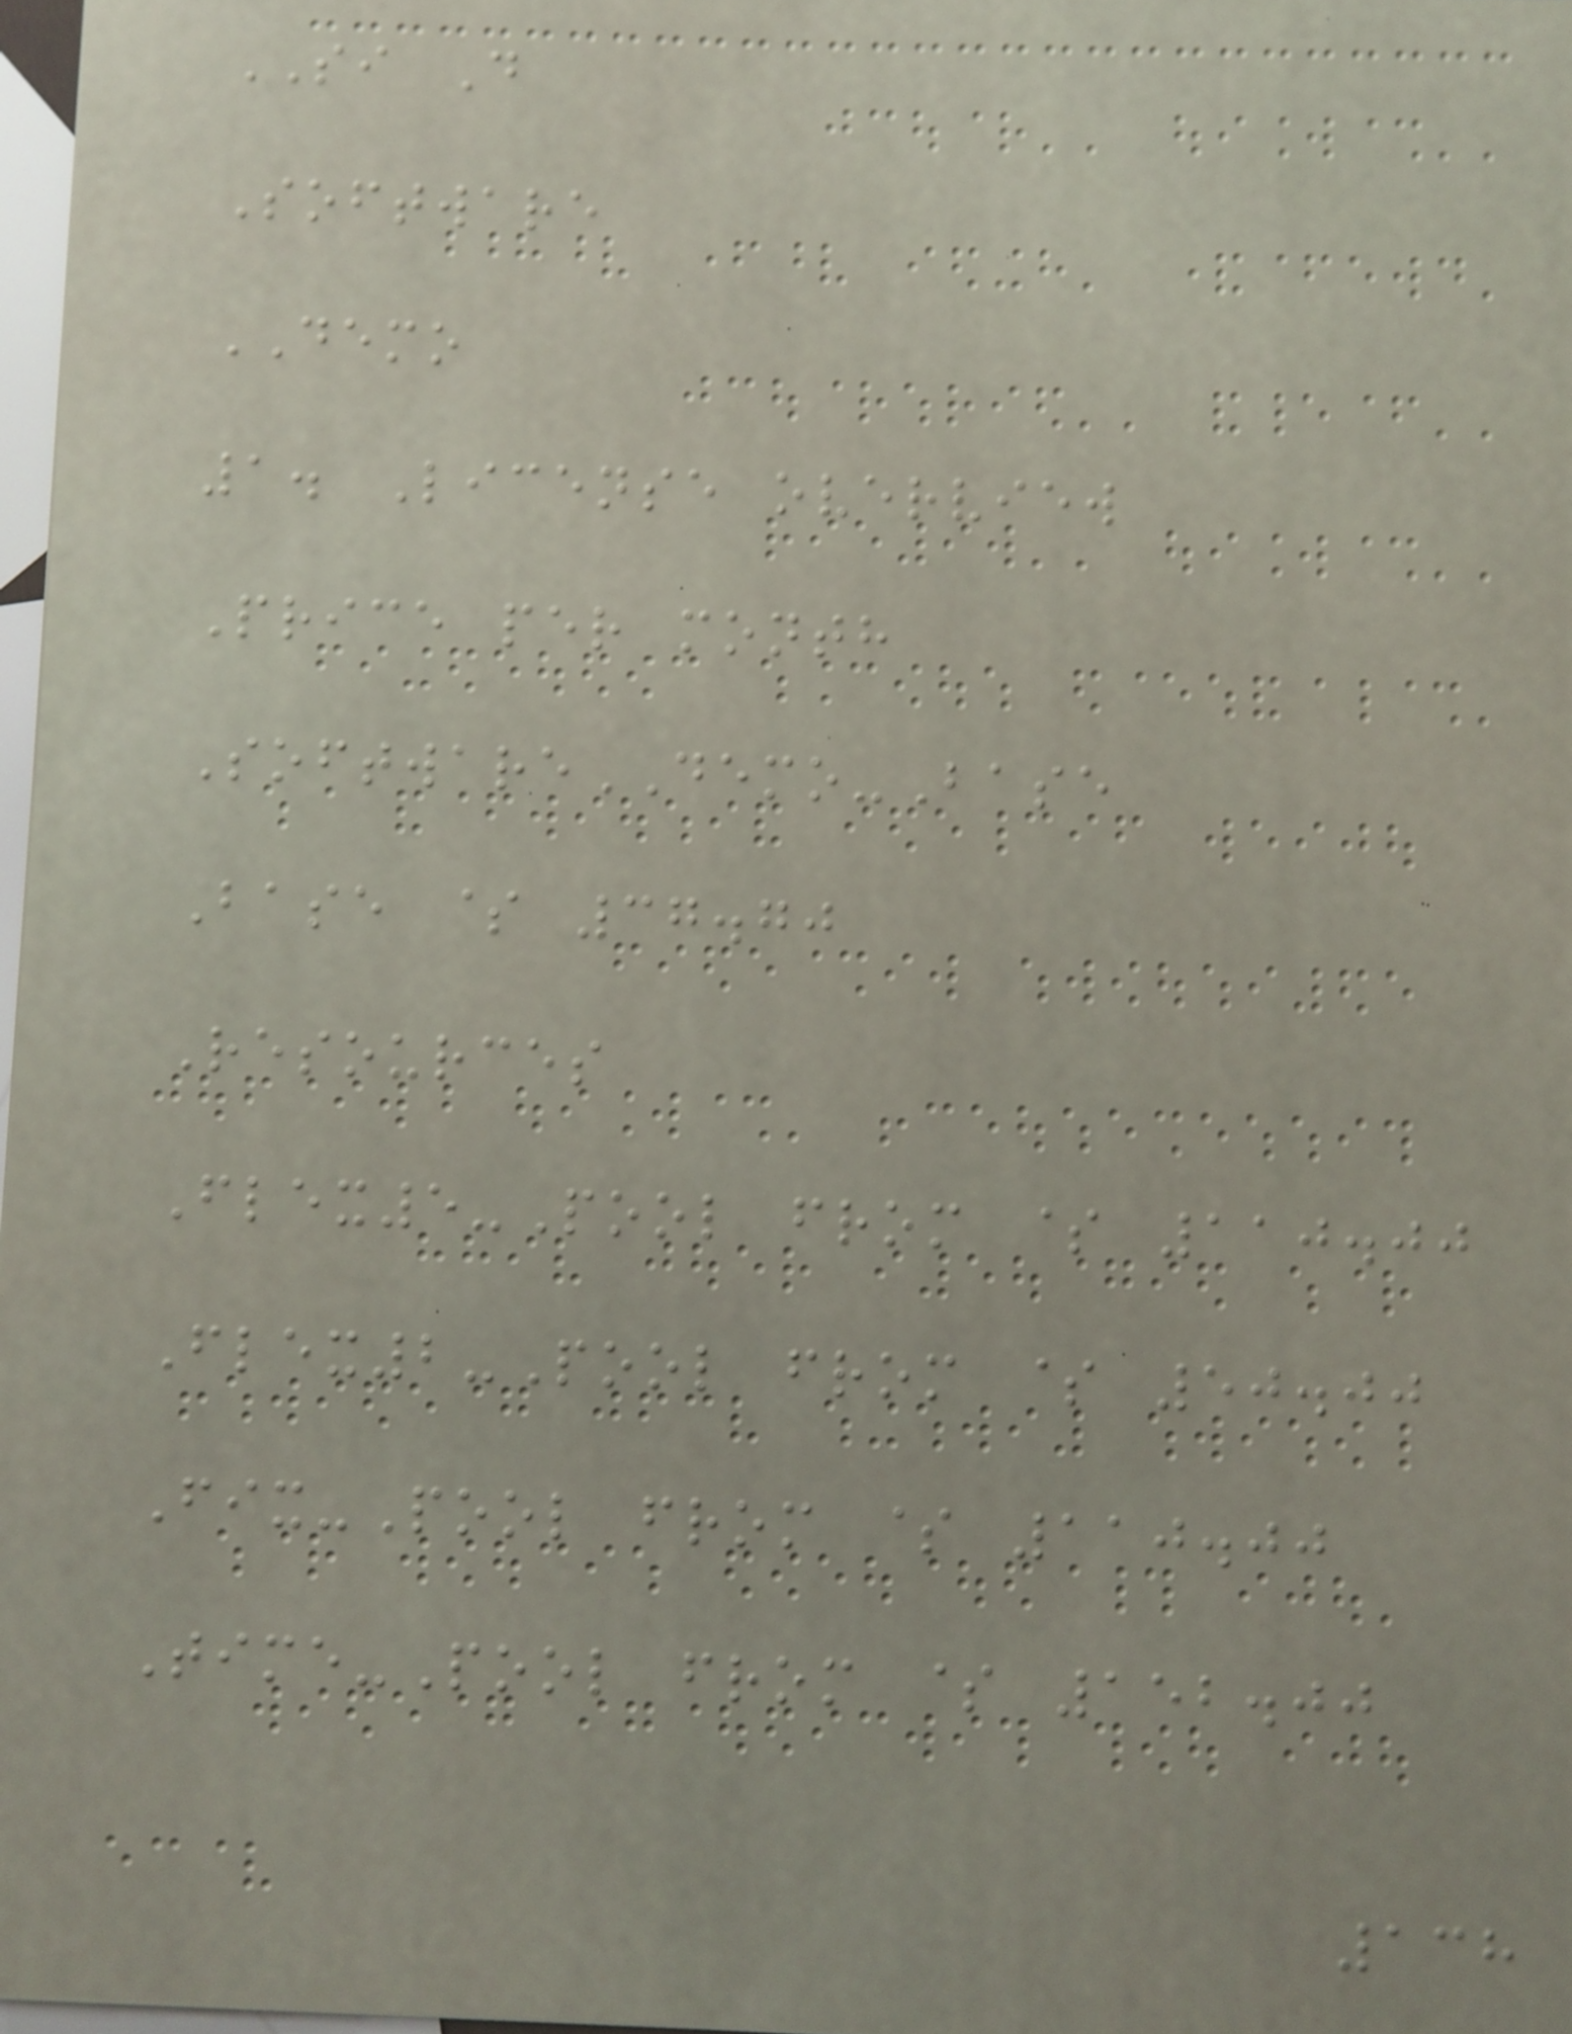SI D
Software
DEMO
1. License overview
Price per month
SoftwareDEMO-Base
Base $ 37.70
Resources
Flex5-Pool from $ 110.00
Flex2-Pool from $ 50.00
Fix-Pool from $ 110.00
Time-Pool from $ 152.00
138
